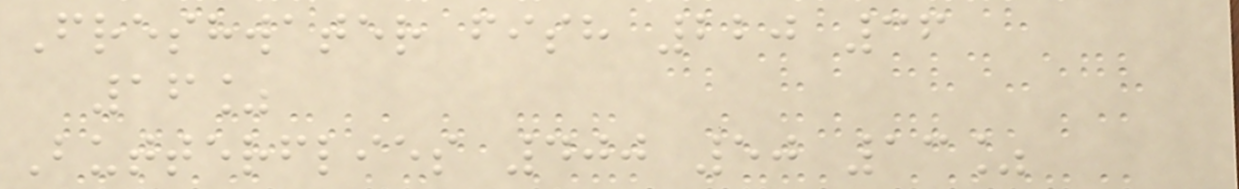Freshwater fish 220 36
16%
Butterflies 400 50 13%
